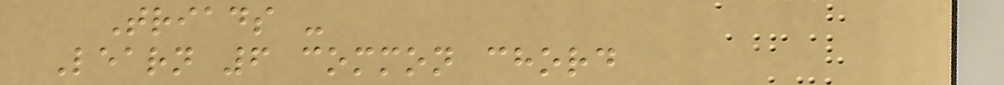Triads -
Learn 6 common chord
